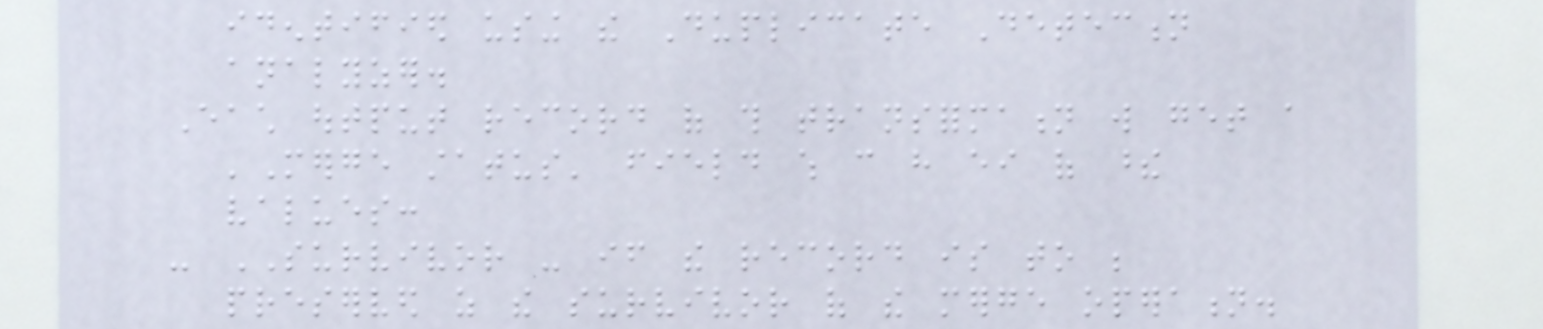identified using the Duplicate Detection
analyzer.
Each output record of this transformation will get a
'Merge status' field which can have either of these
values:
- SURVIVOR - if the record is to be
preserved as the survivor of the merge operation.
